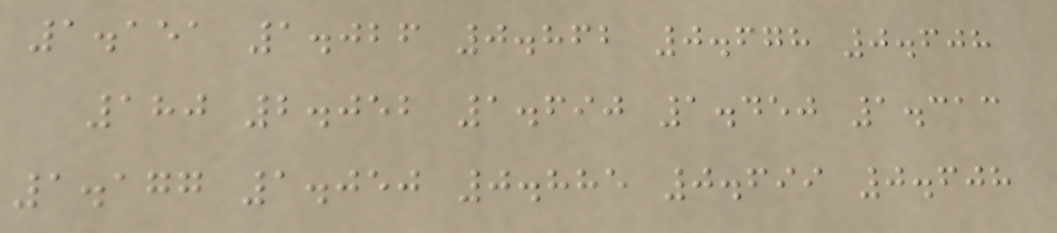1.151 1.026 0.862 0.678 0.608
180 2.052 1.690 1.450 1.313
1.177 1.050 0.885 0.699 0.608
